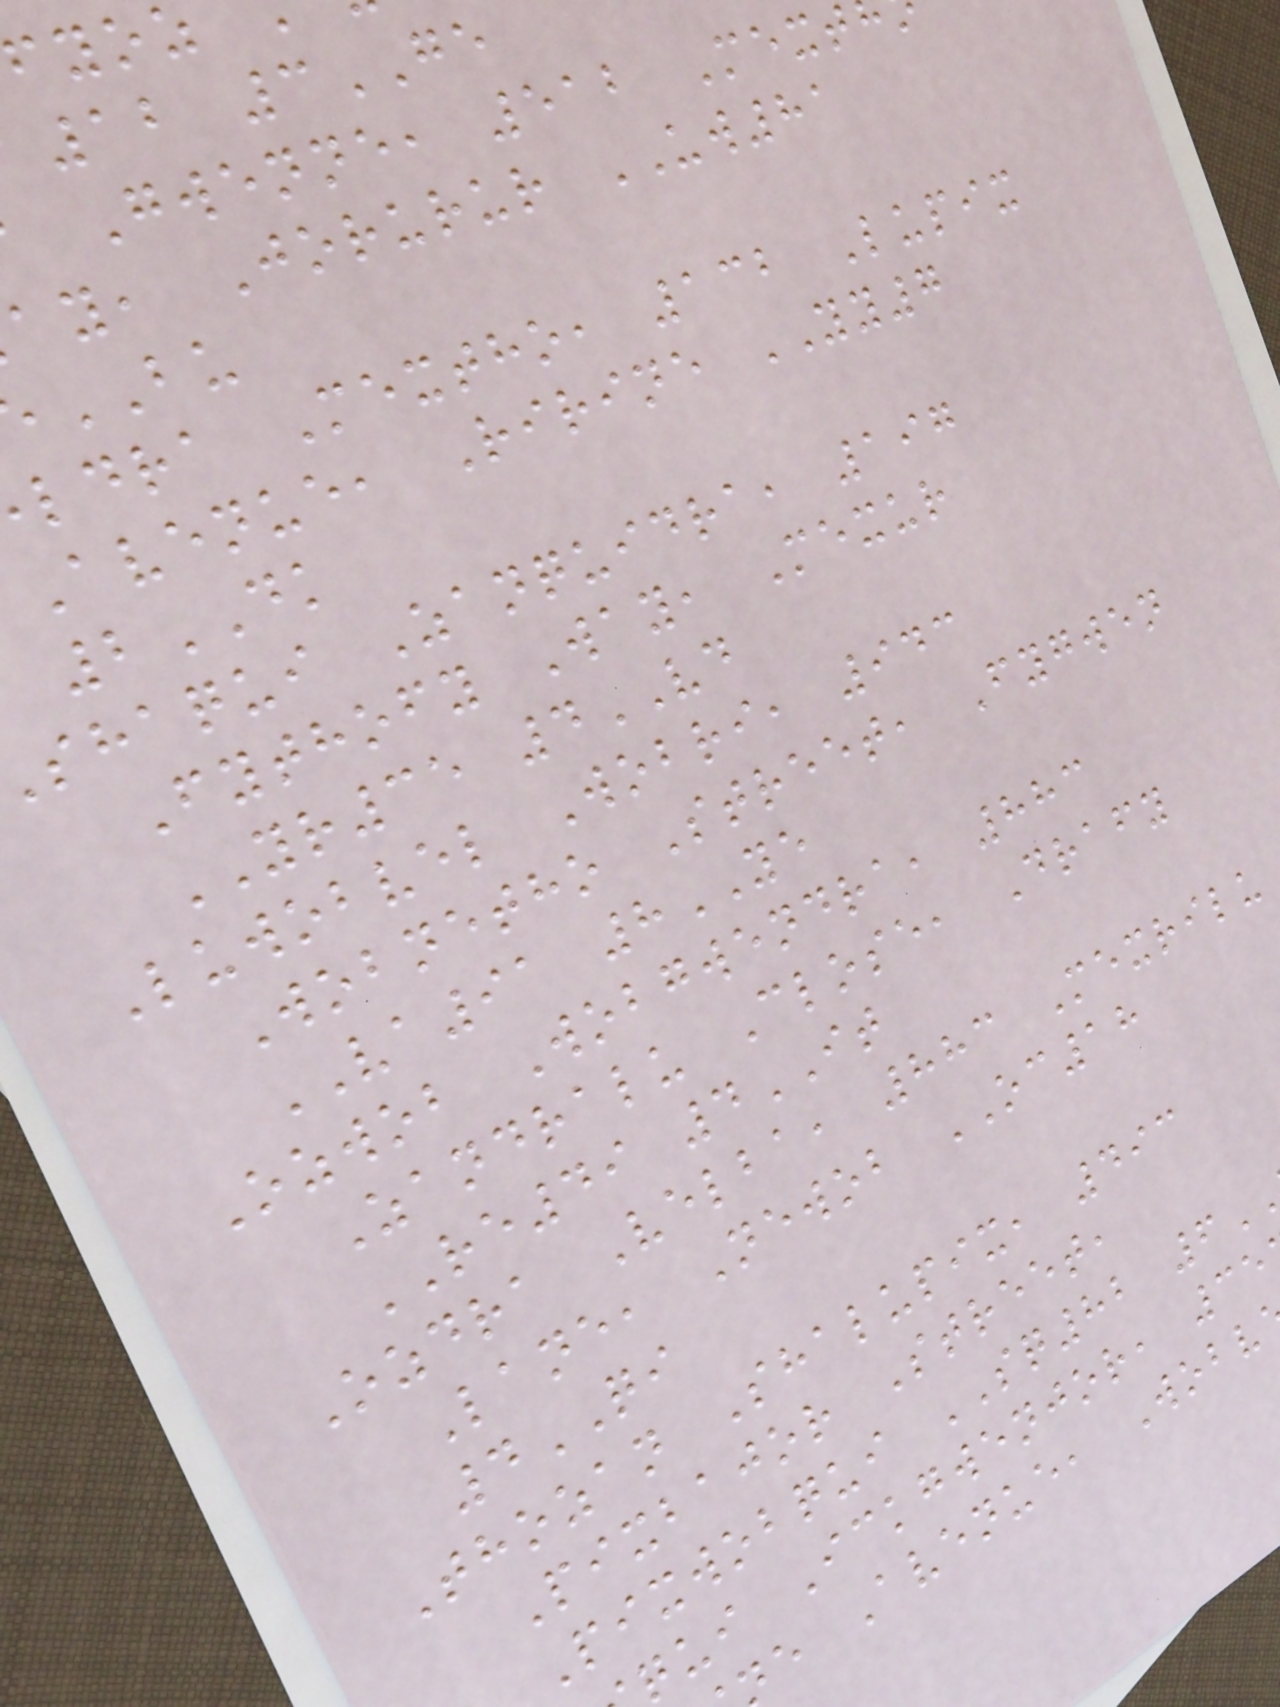12 3GE
Gwenne, 512 Mext
ay, Jorurur UW81
BU
ldra Mextho, 132 Lupix
Avenue, Ririne YY7
2DK
shaqui Zanquidra, 197
Fythofy Way, Mexur
YR35 4VD
Luwobvel Wobri, 943
Wobnetho Street, Fygwen
VA91 8YE
Ozwob Wobgwendra, 883
Zandralu Close, Drafy
RE49 4IT
Ozdra Velba, 883 Mexrilu
Lane, Newob OC18
4QI
Thozan Shalupix, 493
Pixbajor Street,
Pixwobqui SQ82 6
qui Ickgwenjor, 35
e Avenue, Wobv
